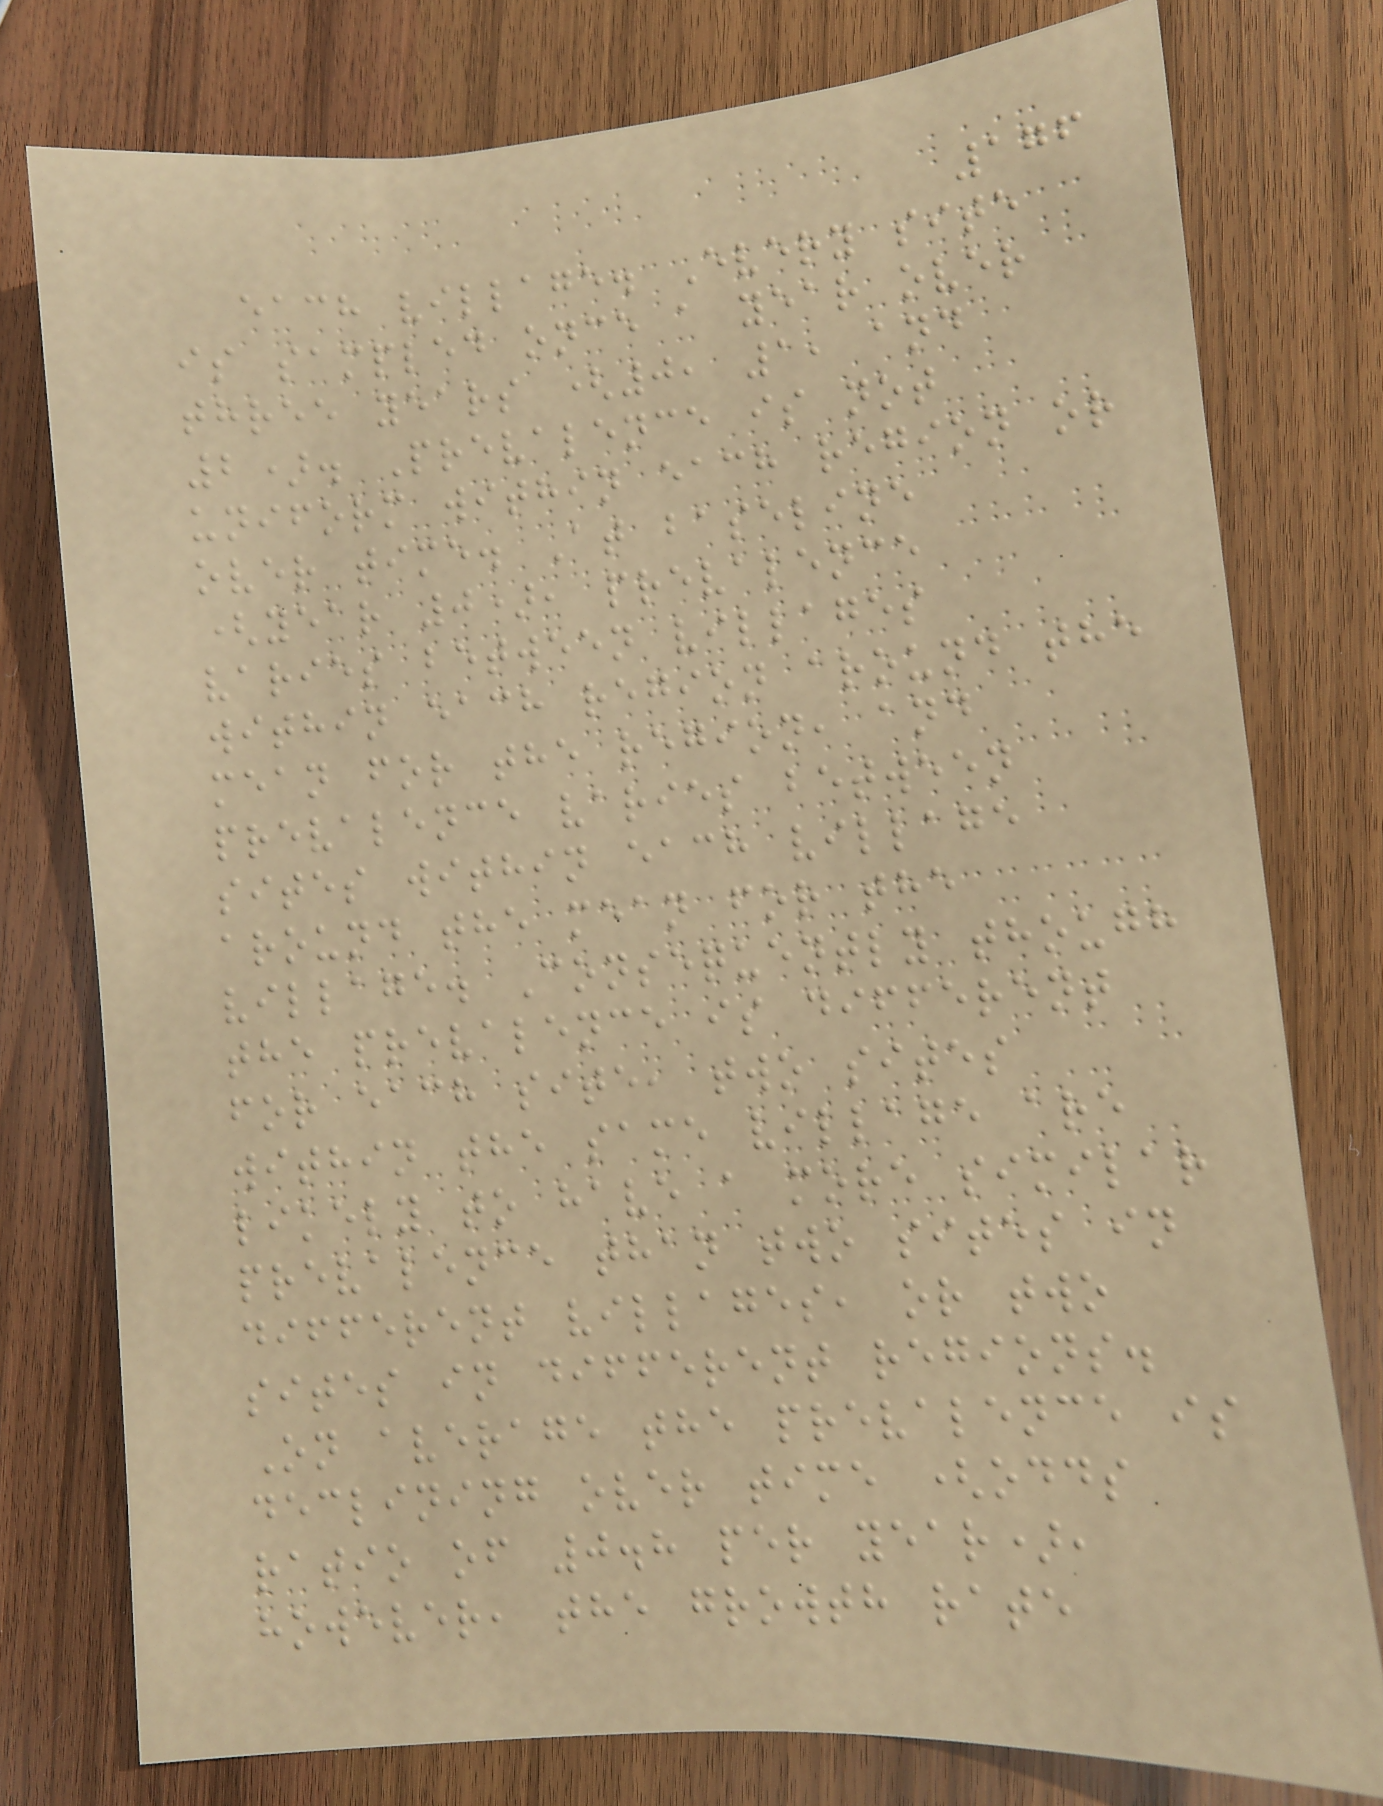176
each village. Every site
is sampled once a year over
three years (0, 1, and
2). Prevalence is not
uniform within each region or
over time. At baseline
(year 0), prevalence
varies between villages
within each region around the
mean for the region, and
prevalence varies between
sites within each village
around the mean for the
village. Consequently though
the prevalence is different
for each site, two sites
within the same village are
likely to have a more similar
prevalence than two sites in
different villages, or two
sites in different regions.
On average the prevalence is
declining over time (odds
ratio of 0.8 per year),
however, the growth rate
